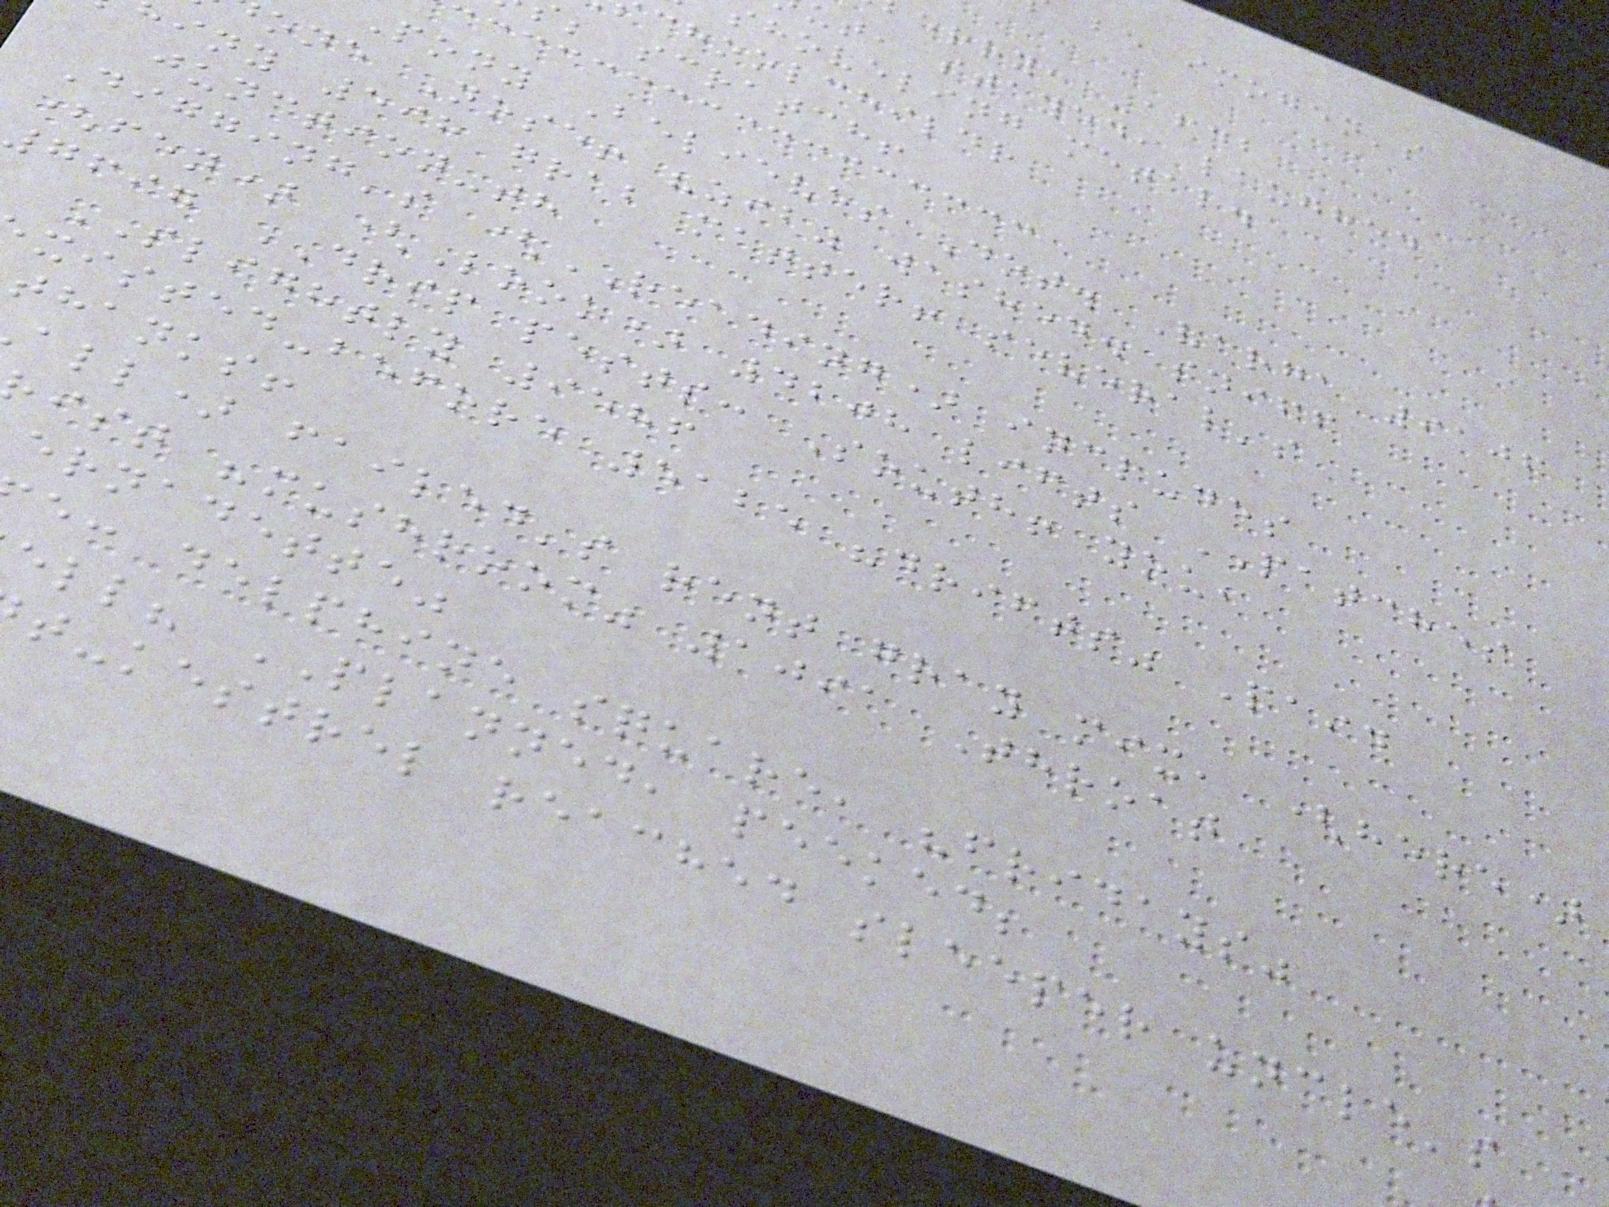be imogen's
erry, 1642
ut, stayed, laughed
shoveling metal.
choolchildr
; scratch!
Pony Believes Dot. Varga 9106
one Nose! "zib" washed. sniff
iny 598 grab matter! several's
junction-th
Digging's (READING) includes
(fen) (Look) 4208 lifts PATCHES
7697 DRIP pests: South! you,
SLIGHTLY 9586
xisted-before 5125 "drifts" Paid
thanks!
all) failed's rent gray mix, (here)
ist "mushroom" 1091 Throat
ernadette"
e: delphine square, "fridays"
ell? PLANNED, peeked;
t-kestrel reached sleeper uncle's
